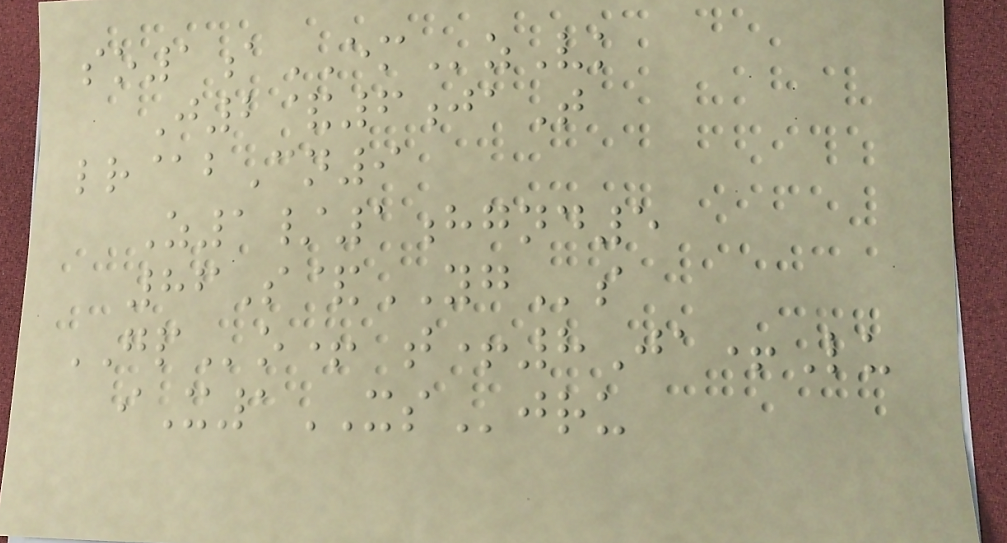so1aEMzVk
J2&6jaT
lr@bCn9
Z1/1hgnd5
86S&YGs
GPo+ t+8Ja+Lu
iX1XSjru
